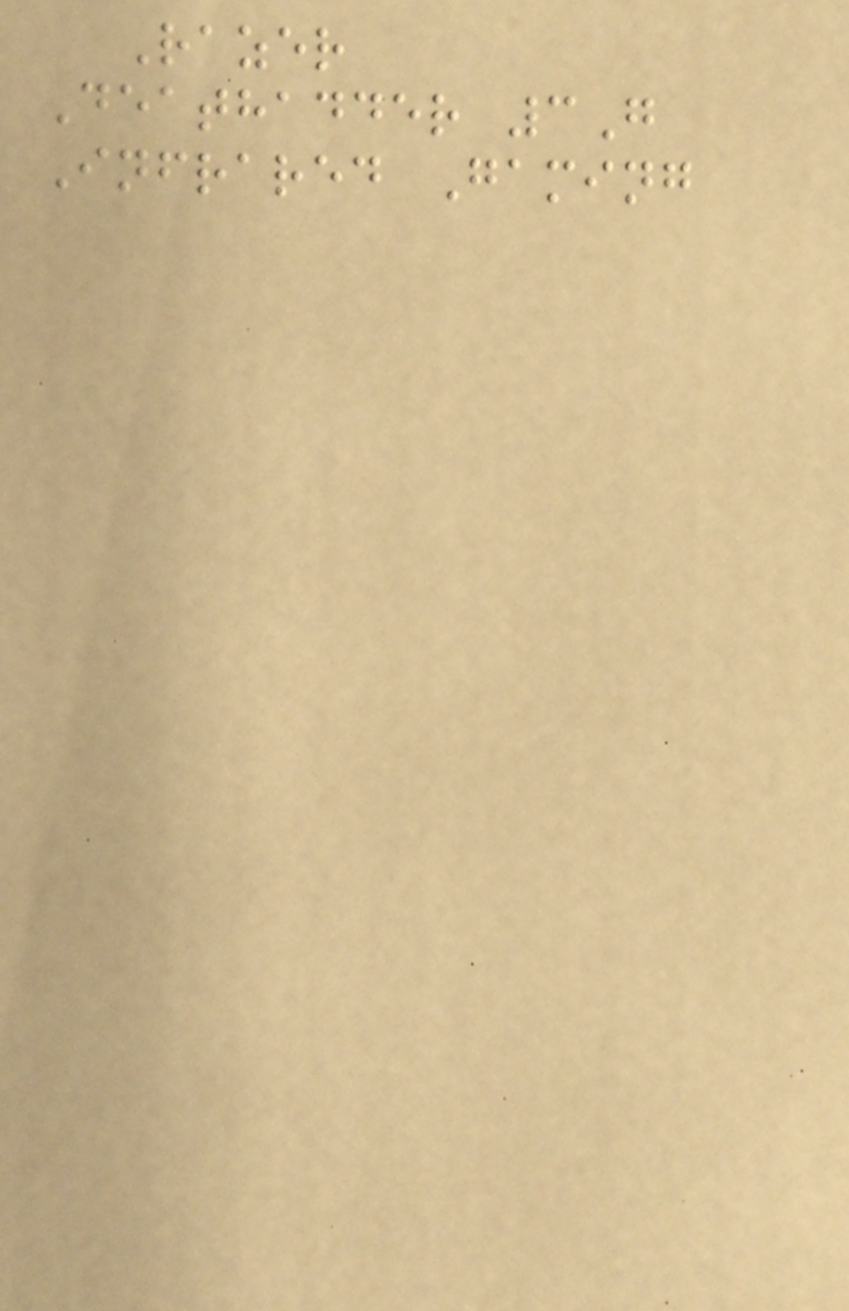Razer
Deathadder 3G
Infrared Gaming
